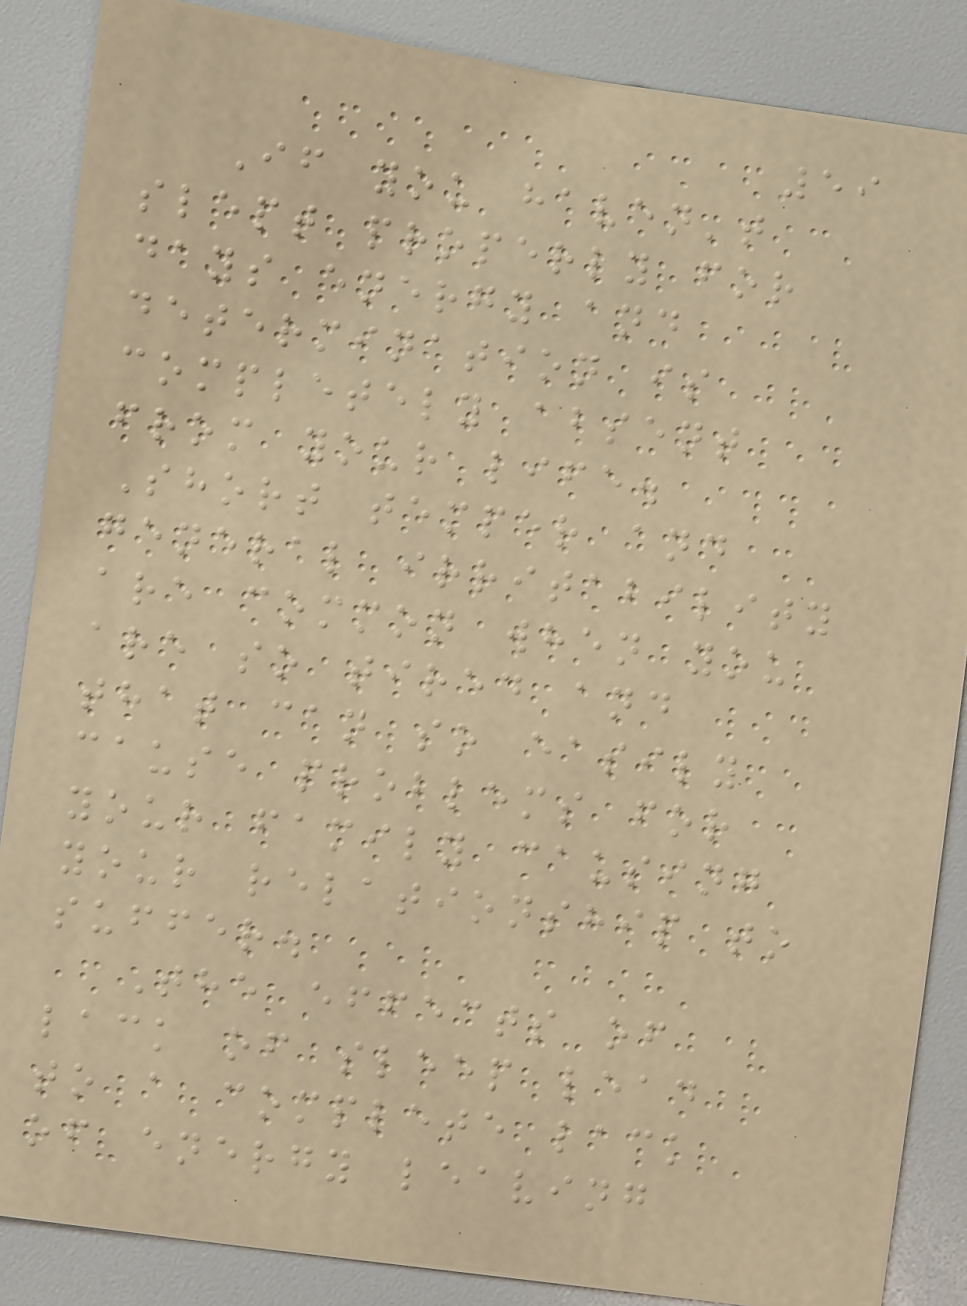59
If you haven't
slept properly for
days energy and
determination is
completely absent
from your life.
Short temper and
general irritability
are common when you
are so tired and
that can so easily
cause problems for
your family causing
your relationship to
suffer.
The effects of
lack of sleep lead
to a complete lack
of energy leaving
